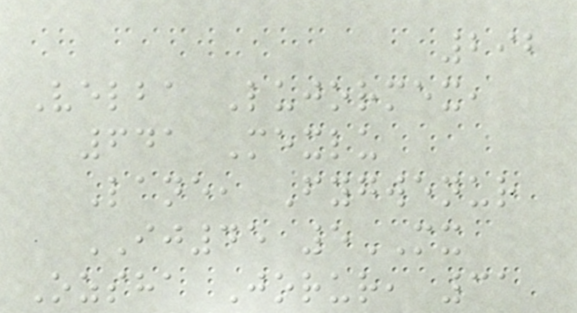292
Velba Lujormex,
641 Mexlu
Lane, Fygwenur
IJ45 5MX
Ozsha Jorur, 31
